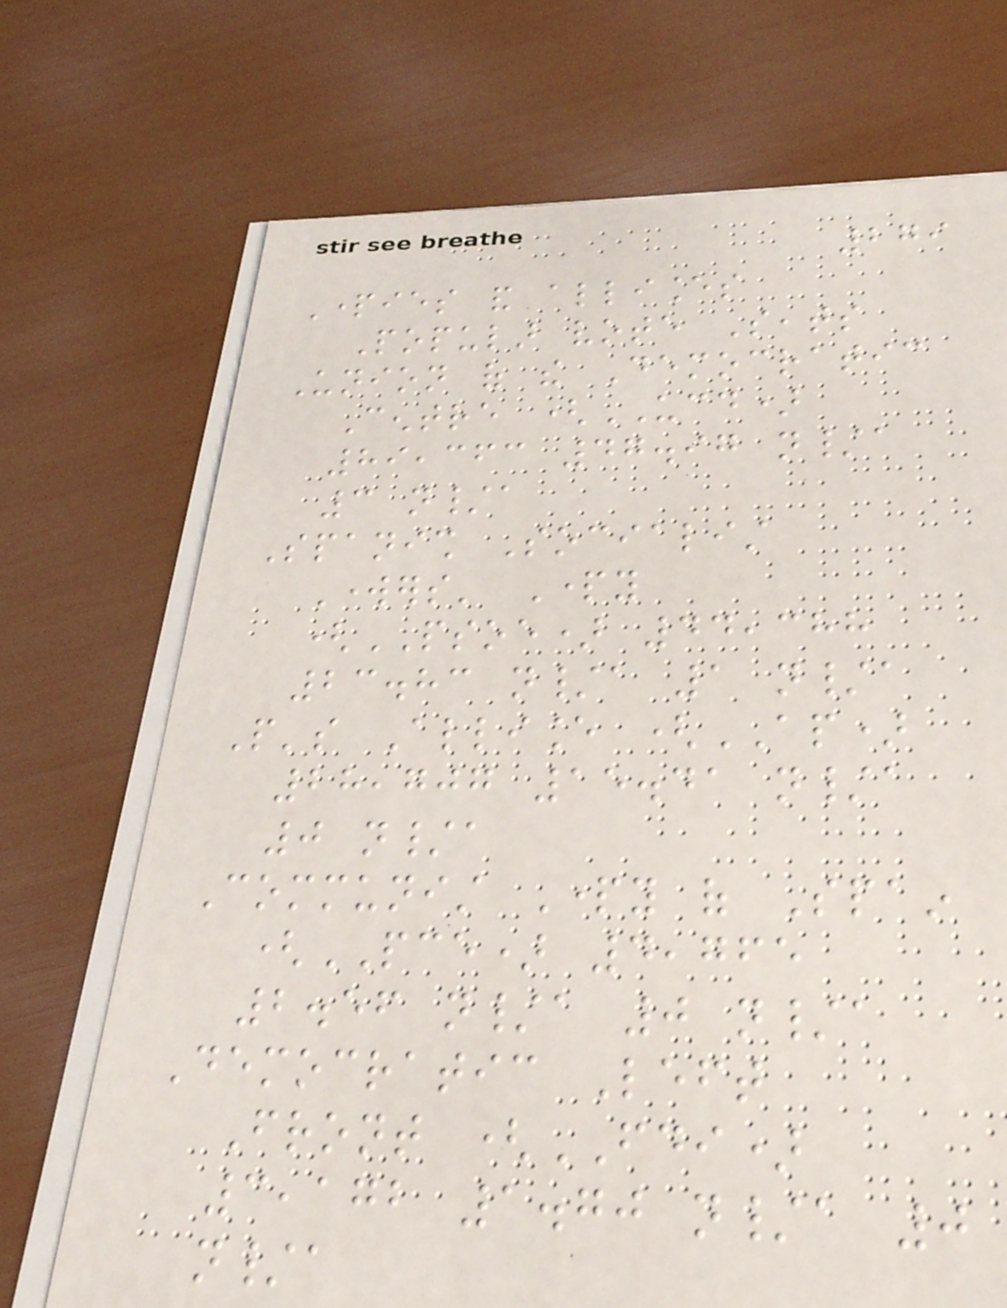279
Parties and alliances
Popular vote Seats
Union of the Democratic
Centre (UCD)
89,363 47.97 n/a
3 n/a
Spanish Socialist
Workers' Party
(PSOE) 44,388
23.83 n/a 1 n/a
People's Alliance (AP)
28,707 15.41 n/a
0 n/a
Communist Party of Spain
(PCE) 4,765
2.56 n/a 0 n/a
Democratic Left
Front (FDI)
3,172 1.70 n/a 0
n/a
